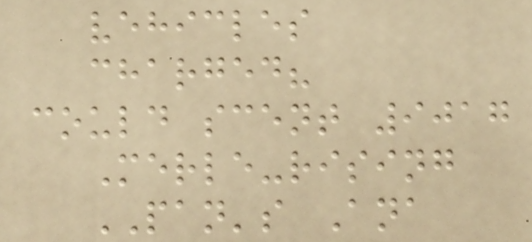vehicles
charged?
could scent 9017
Merle-rising
PAN's Ana
